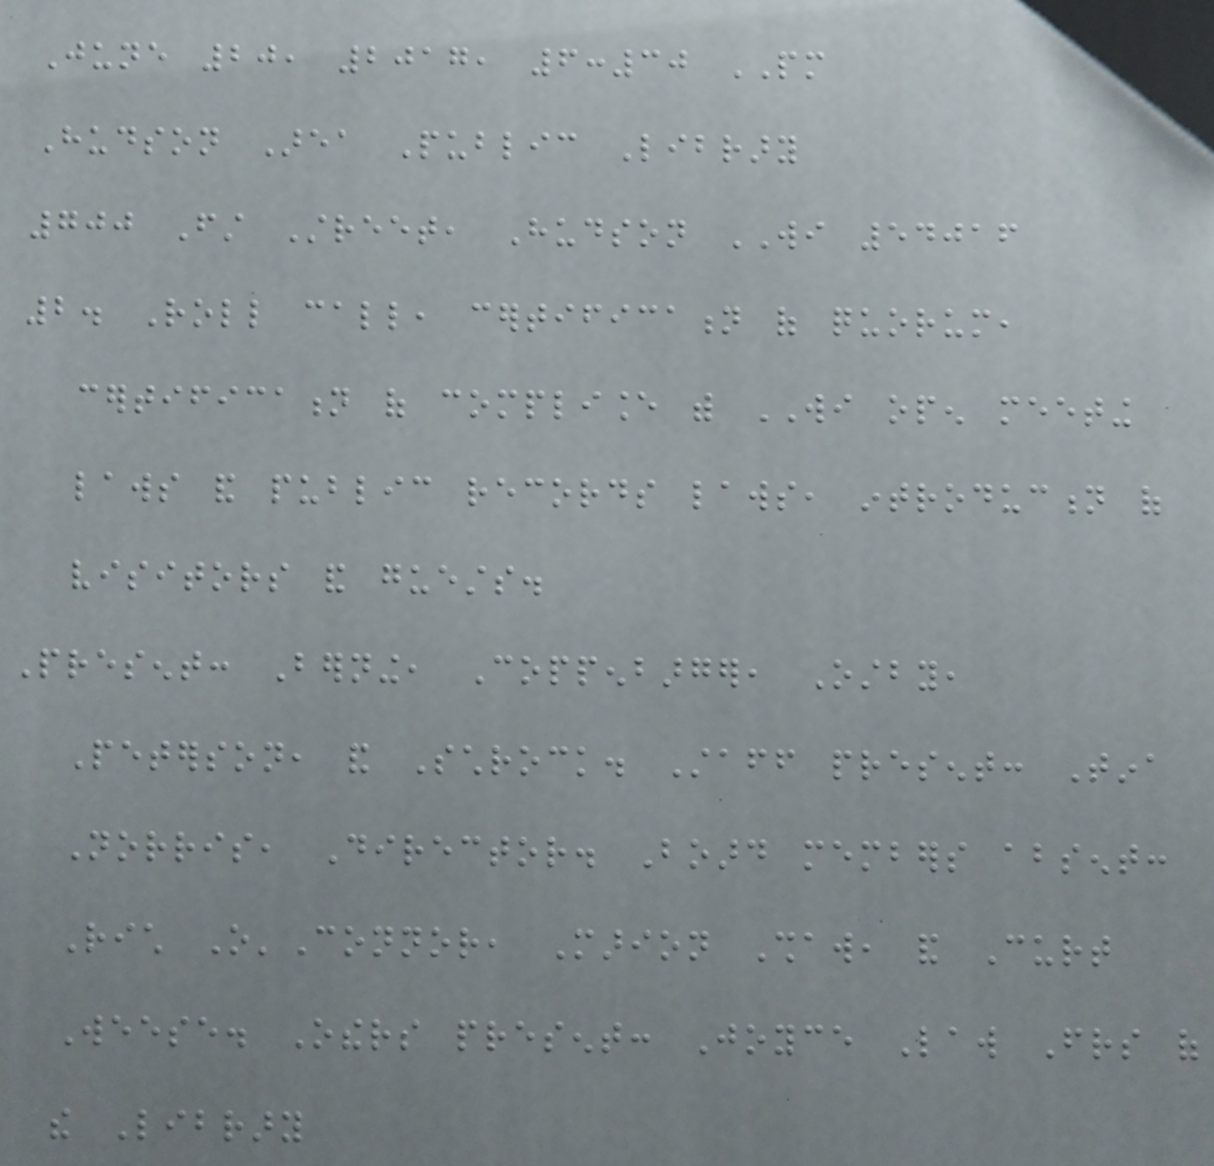June 20, 2017, 6:30 PM
Hudson Area Public Library
700 First Street, Hudson WI 54016
2. Roll call, certification of quorum,
certification of compliance with WI open meeting
laws and public records laws, introduction of
visitors and guests.
Present: Berning, Coppenbarger, Ostby,
Peterson, and Schrock. Staff present: Tina
Norris, Director. Board members absent:
Rich O'Connor, Marion Shaw, and Curt
Weese. Others present: Joyce Law Friends of
the Library
